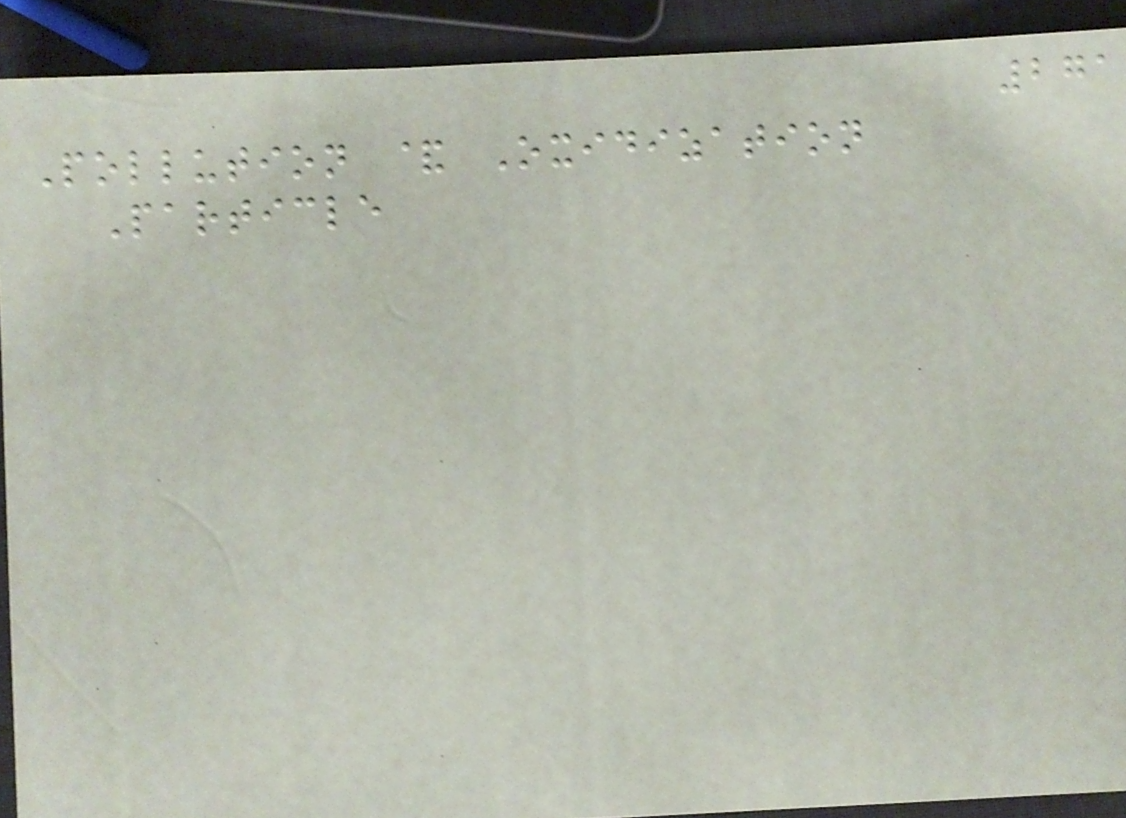271
Pollution & Oxidization
Particle
